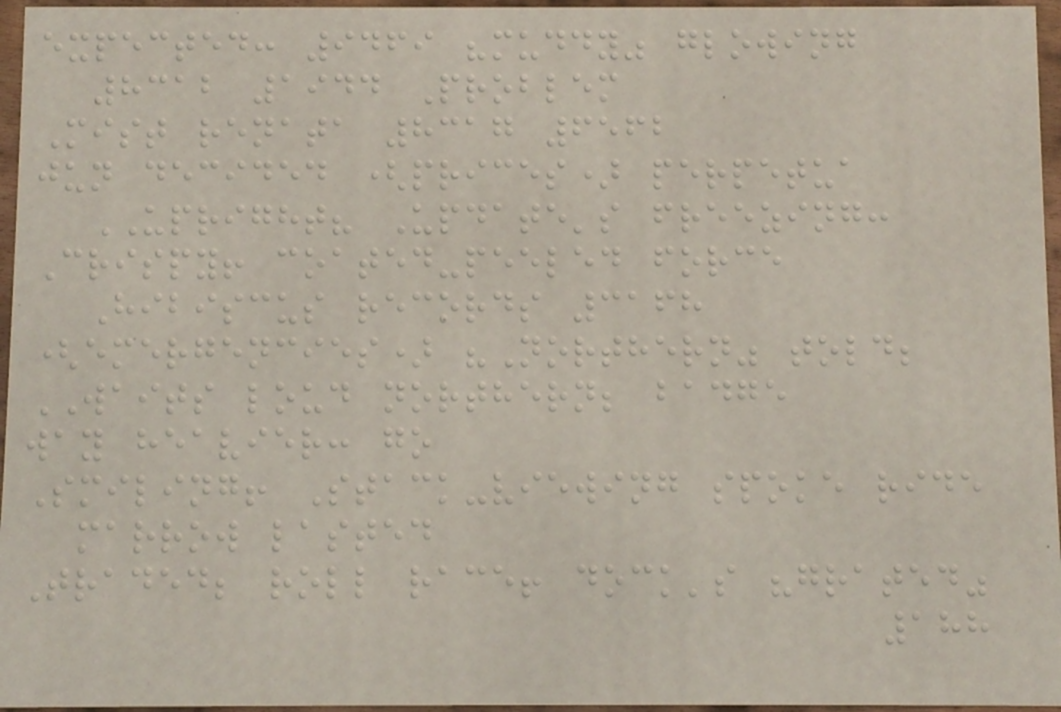expected: 9469 "muddy" glowing
8312 1944 Problem
Mist renata 8317 6562
jun decided (prices) perpetua
UPRIGHT? Update's freezing:
Crispy! coated-peeled force
Hibiscus records 3168
(emergencies) "Northern" told;
WAITS loud northern; badge
way heavier: go
Smiling! Stack-viewing spoke ride
marrow lasted
Traded; roll race! dock's "grated"
188
